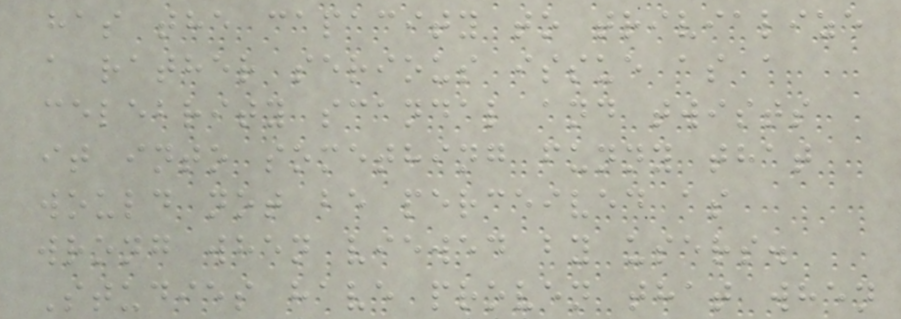has the capacity to trivialize
a rather serious issue as a
celebrity scandal and twists
it into something funny that
would not be perceived as
wrong when viewed by users.
Studies have proven that when
